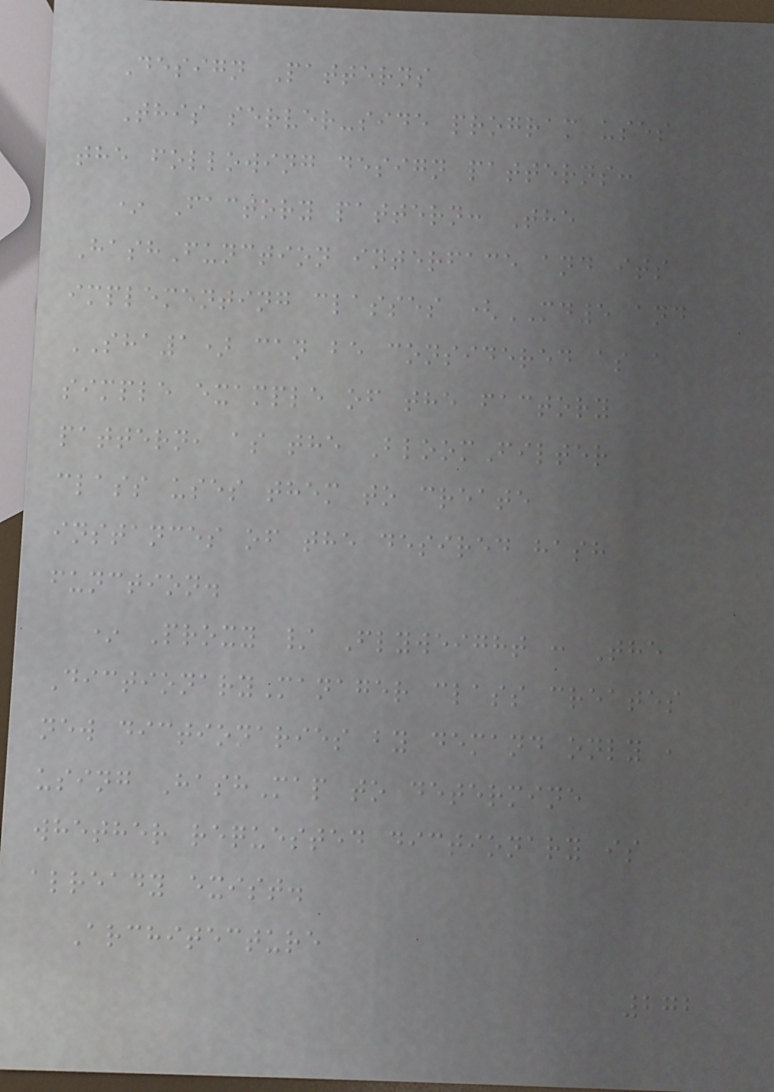Design Patterns
This server-side program uses
the following design patterns:
* Factory pattern: The
HashFunction interface and its
implementing classes (MD5 and
SHA1) can be considered as a
simple example of the factory
pattern, as the BloomFilter
class uses them to create
instances of the desired hash
function.
* Proxy / Flyweight : The
DictionaryManager class creates
new dictionaries by demand only ,
using HashMap to determine
whether requested dictionary is
already exist.
Architecture
272
